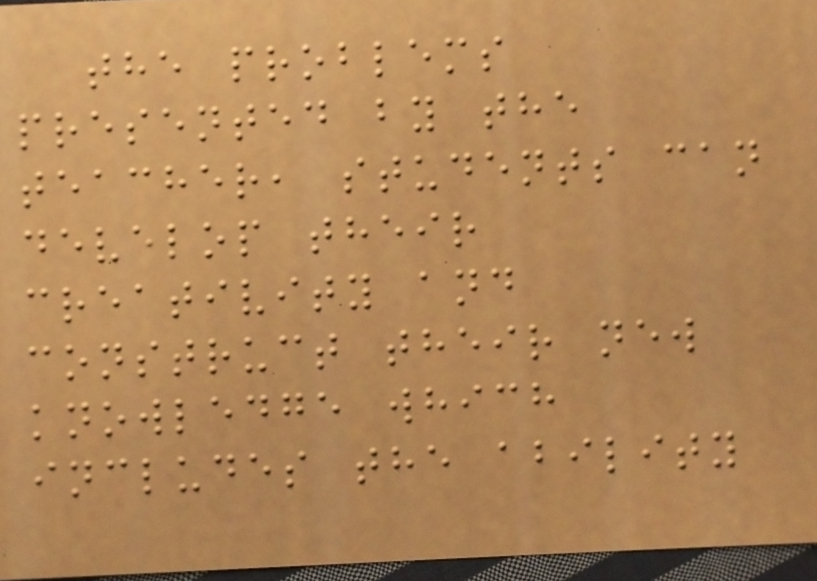the problems
presented by the
teacher, students can
develop their
creativity and
construct their new
knowledge which
includes the ability
